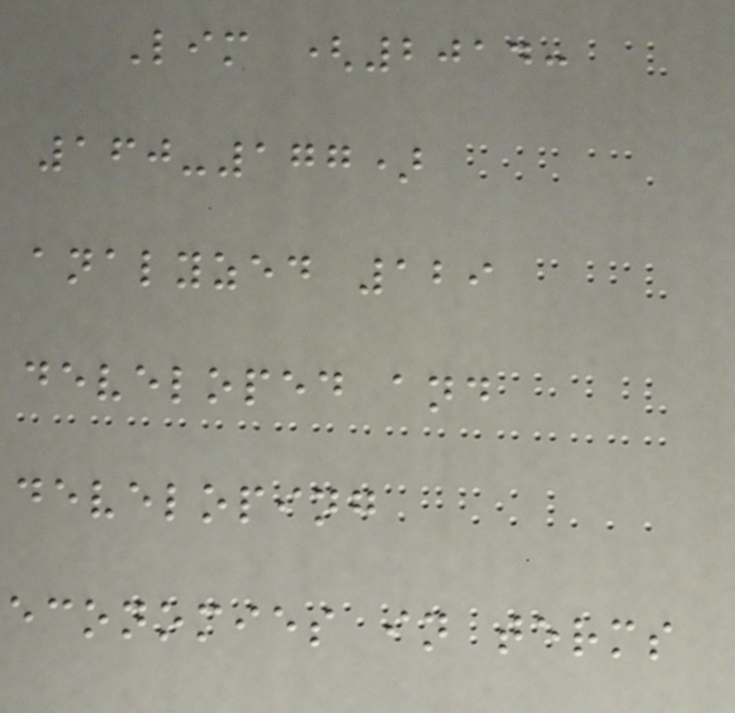Lim (2014:
160-177)
analyzed 129
developed and
developing
economies in terms
